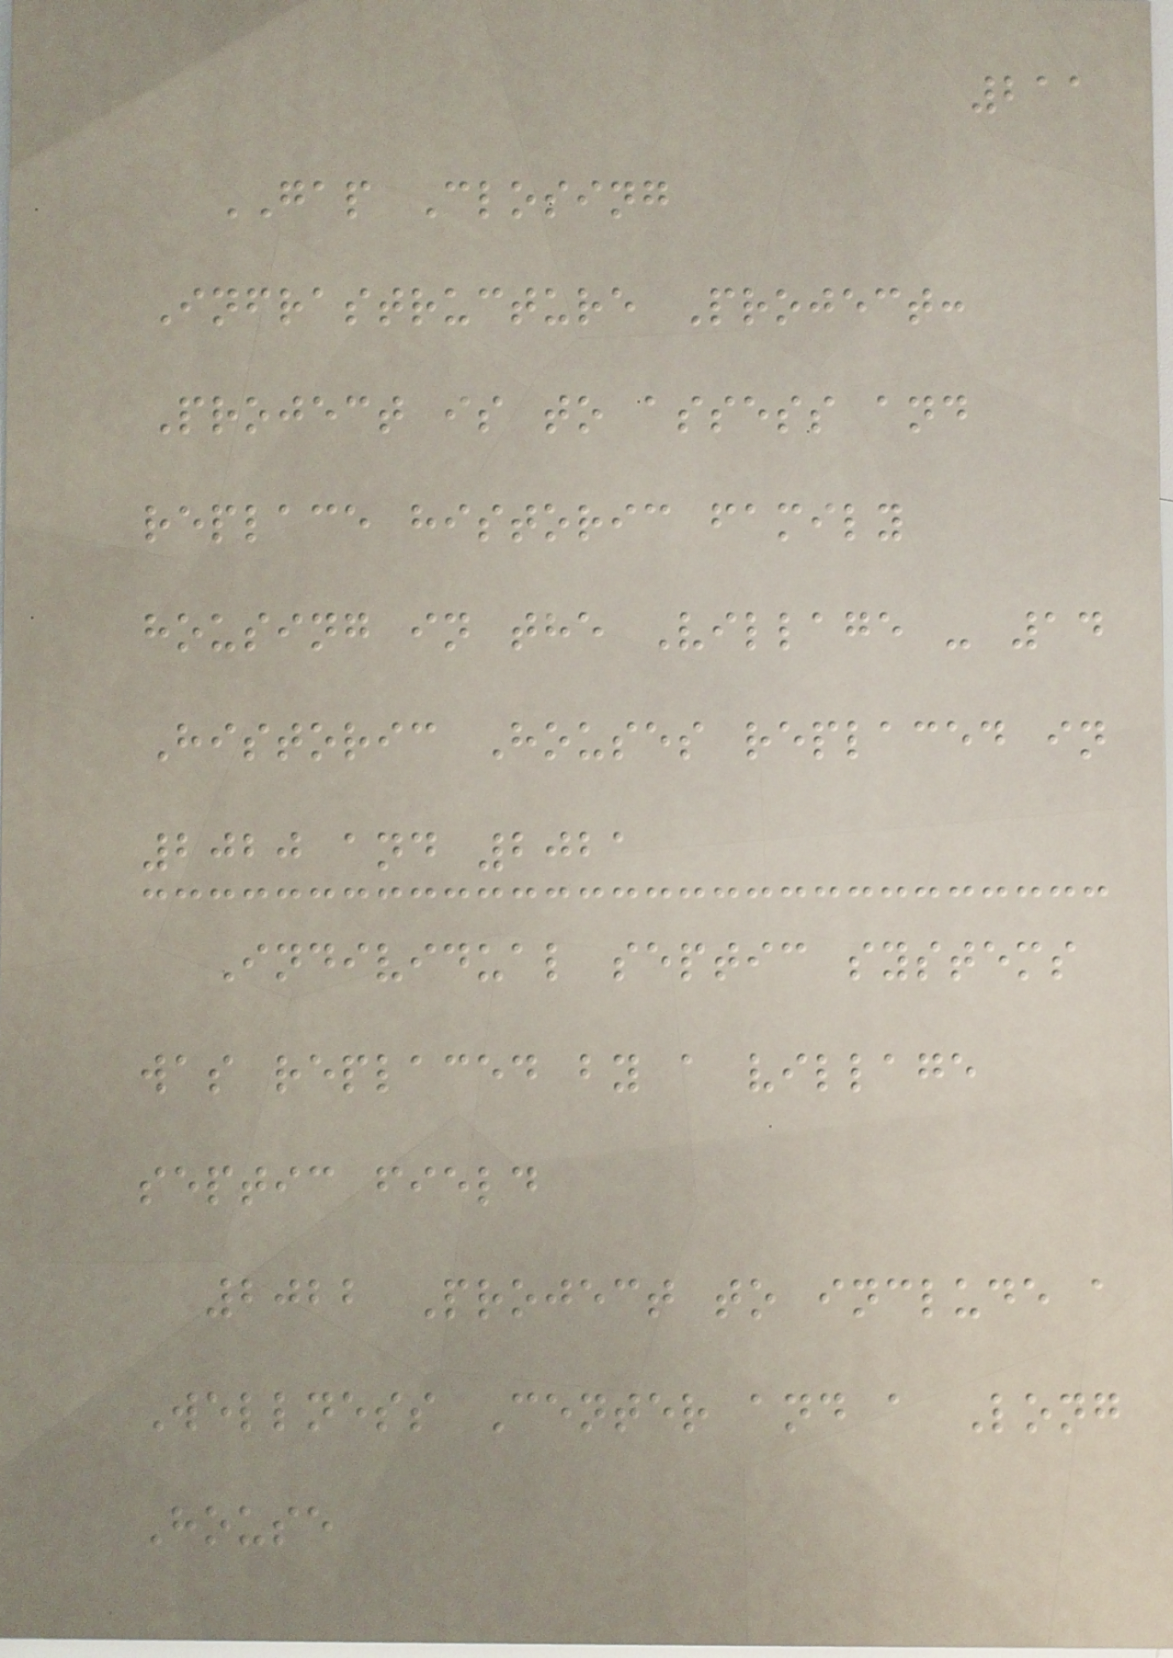211
GAP Closing
Infrastructure Project:
Project is to assess and
replace historic family
housing in the Village - 14
Historic Houses replaced in
2020 and 2021
Individual septic systems
was replaced by a village
septic field
2022 Project to include a
Wellness Center and a Long
House
